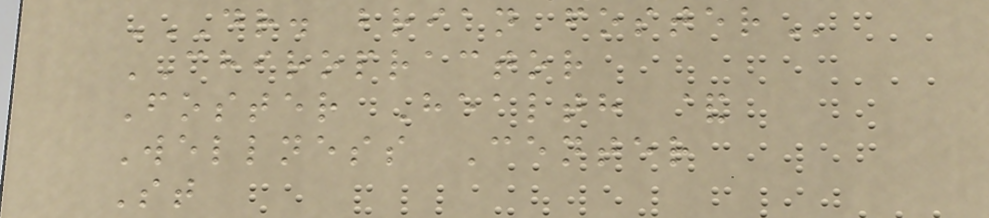DR. BRIAN FOSTER
CHIROPRACTOR
Foster Health &
Wellness Center
St
